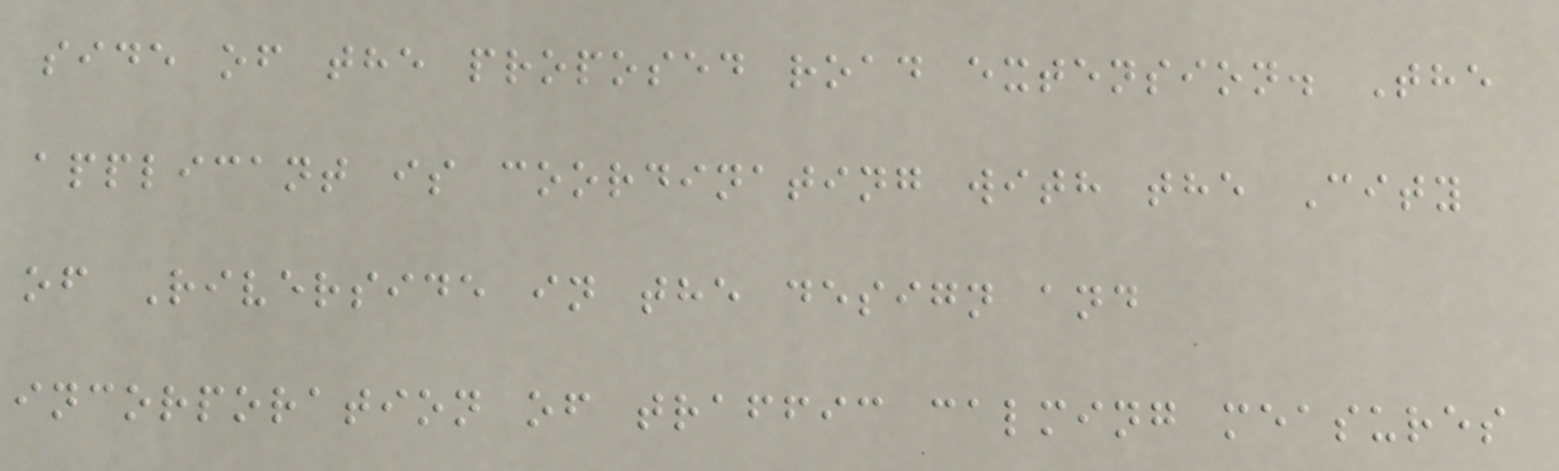side of the proposed road extension. The
applicant is coordinating with the City
of Riverside in the design and
incorporation of traffic calming measures
